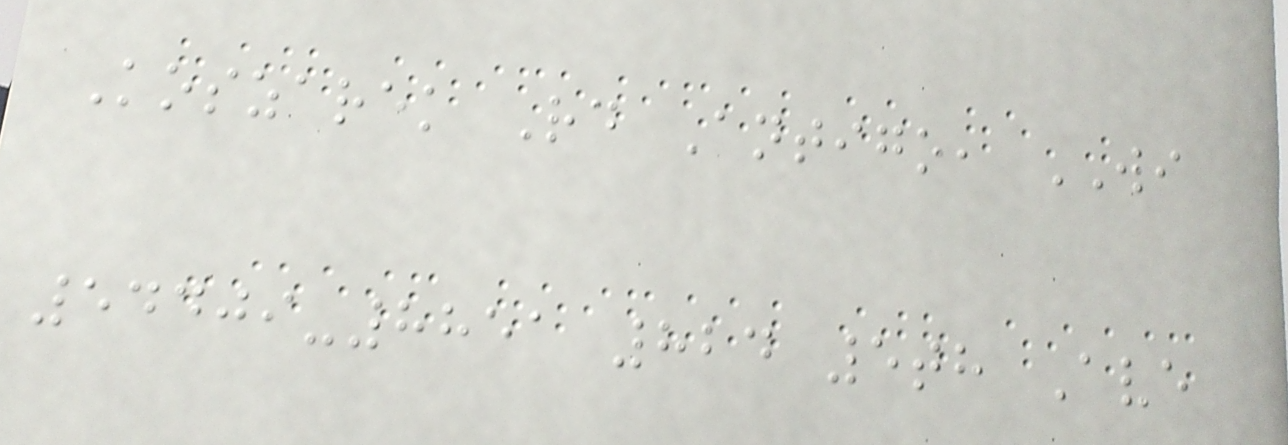Koszarek Rd Antigo, WI
54409-8851 824 5th Ave
